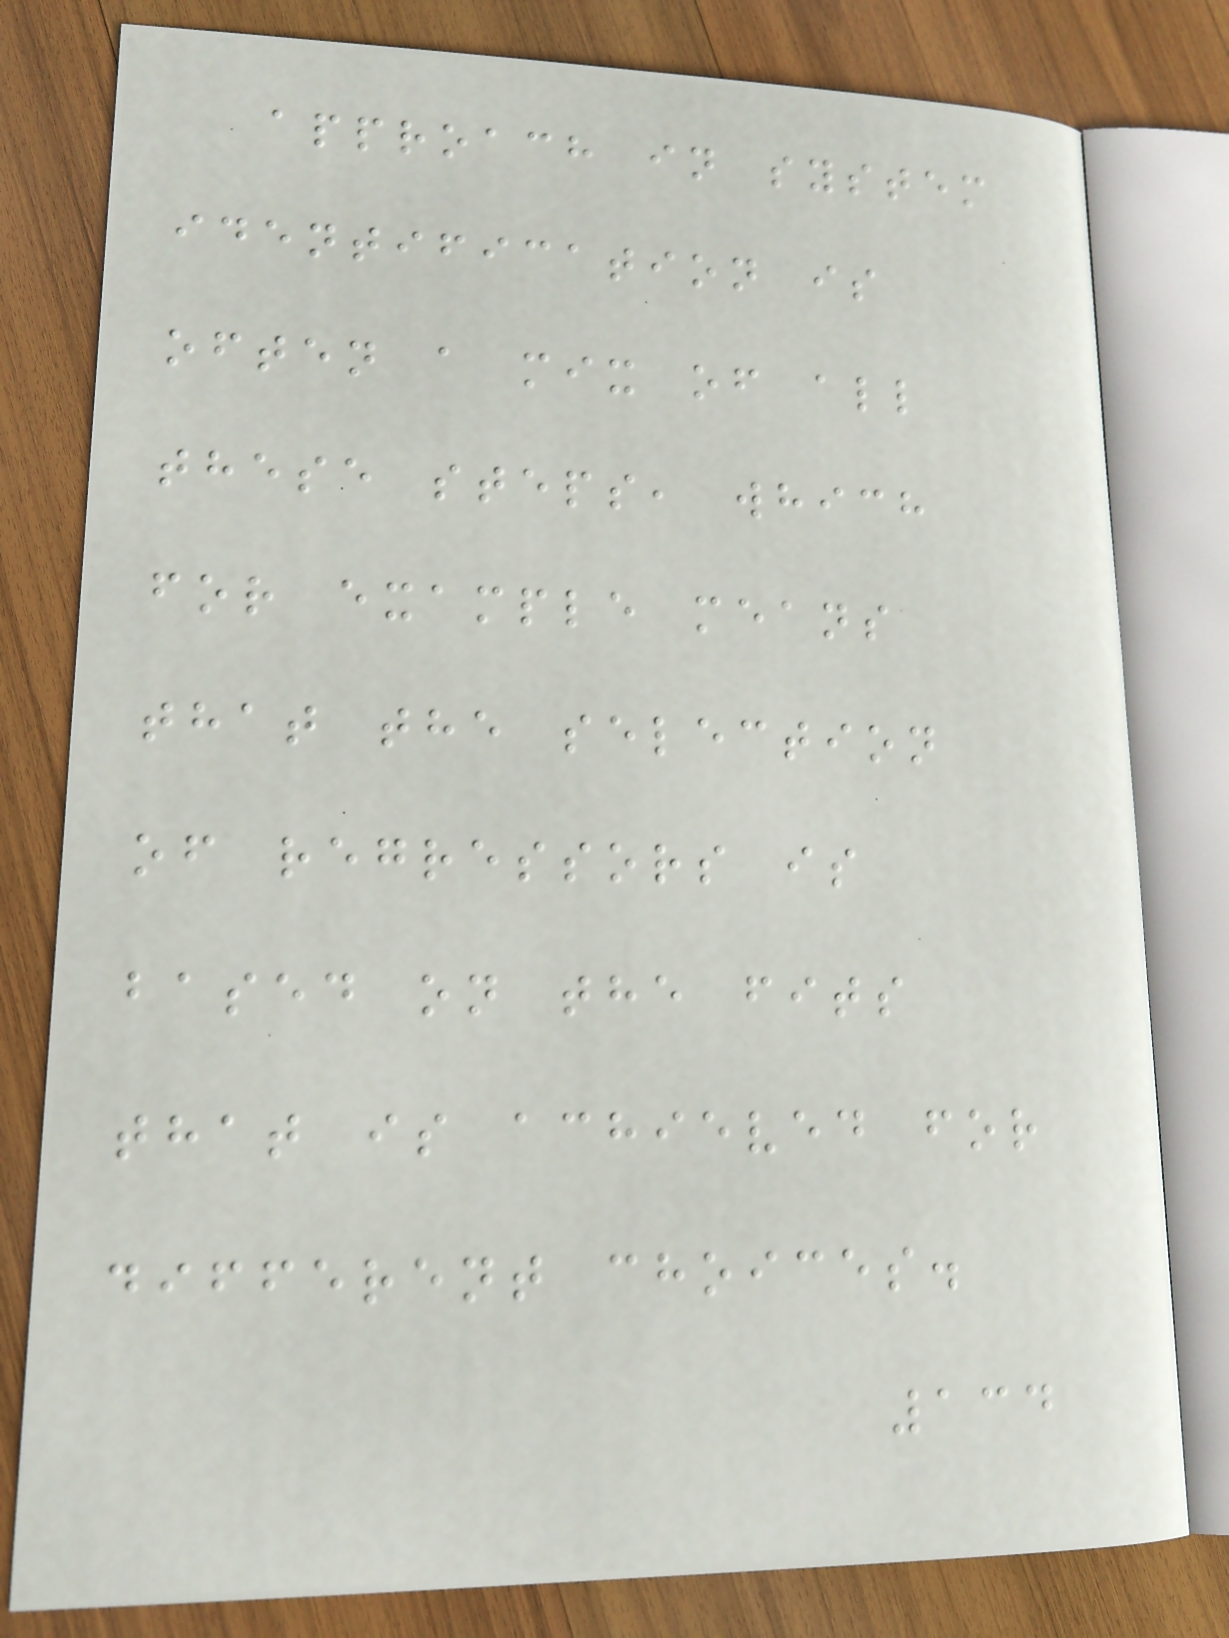approach in system
identification is
often a mix of all
these steps, which
for example means
that the selection
of regressors is
based on the fits
that is achieved for
different choices.
134
